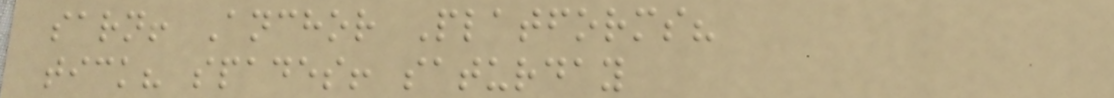sarn! Anchor Platforms?
tick? spades! saturday
